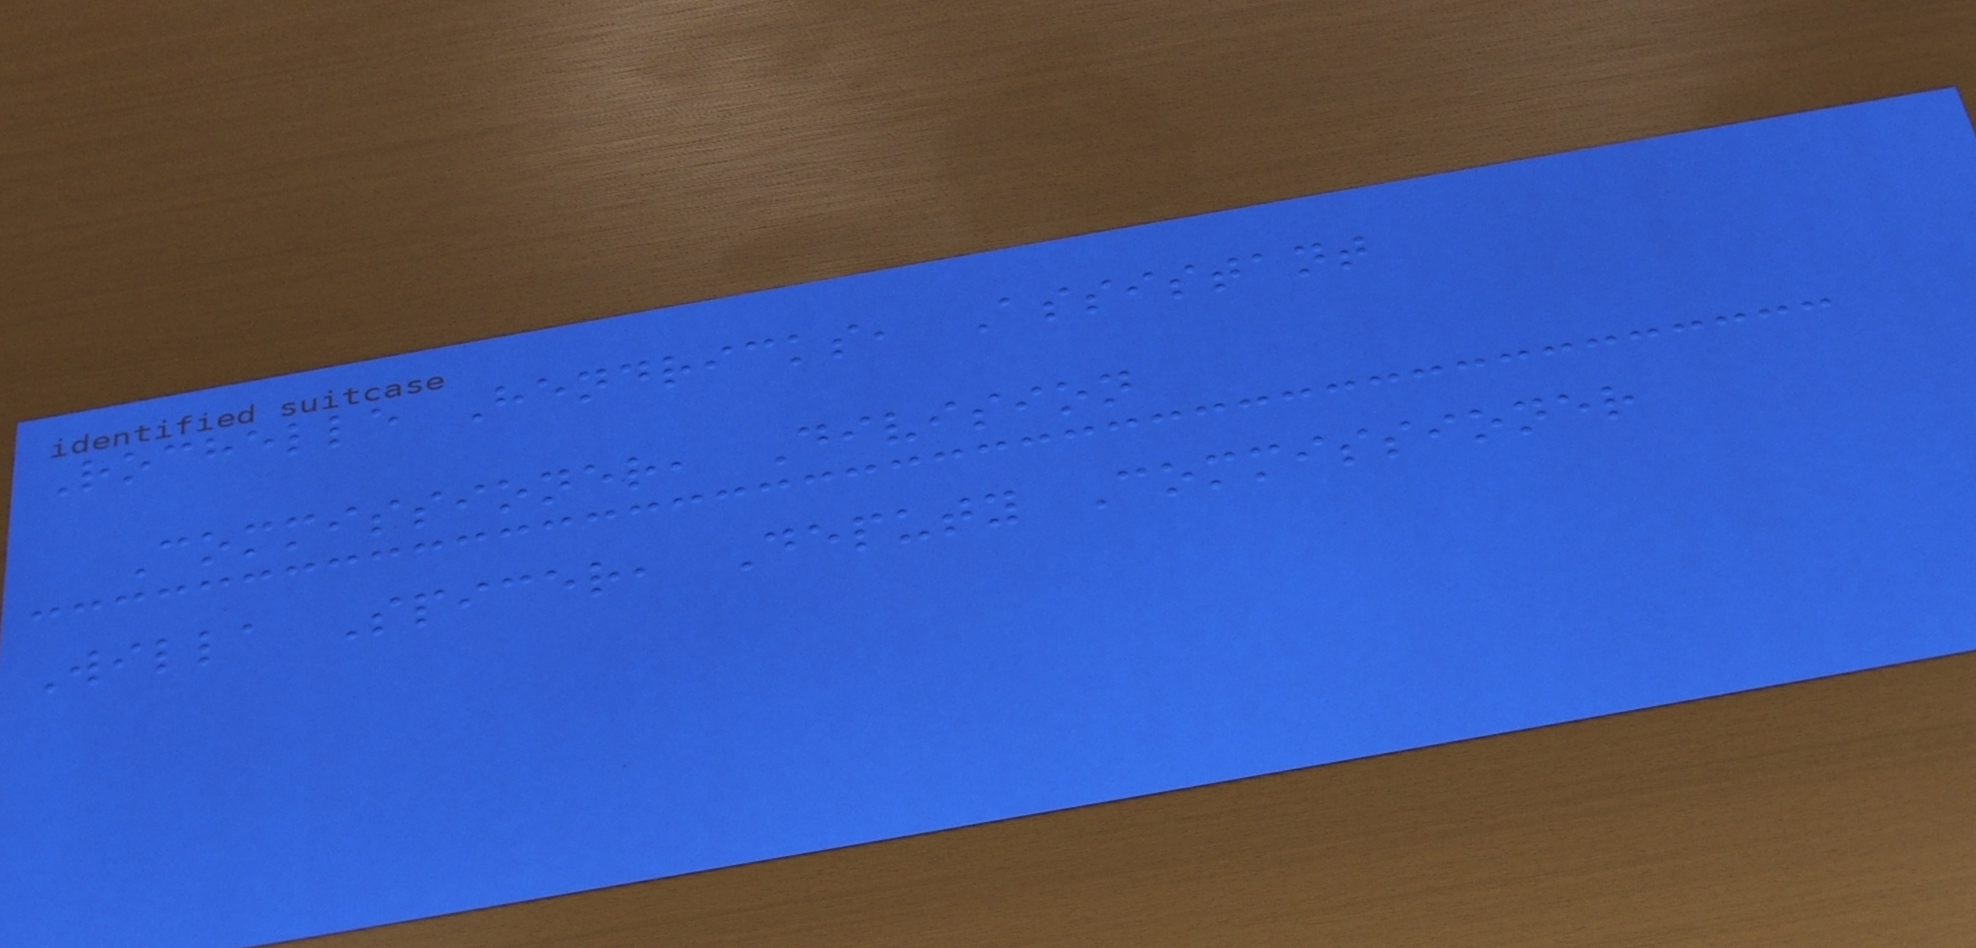Rochelle Hendricks, Assistant
Commissioner, Division
Willa Spicer, Deputy Commissioner
